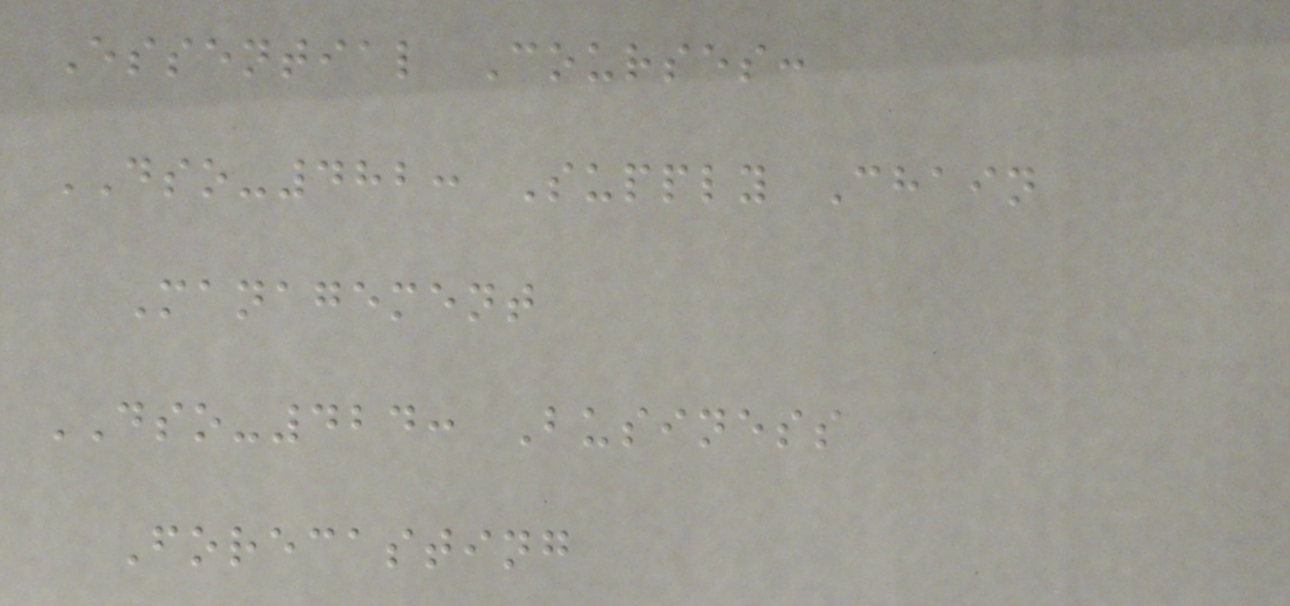Essential Courses:
DSO-482: Supply Chain
Management
DSO-424: Business
Forecasting
